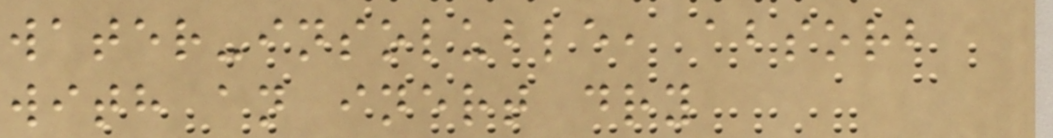water-insoluble, absorb
with an inert dry
